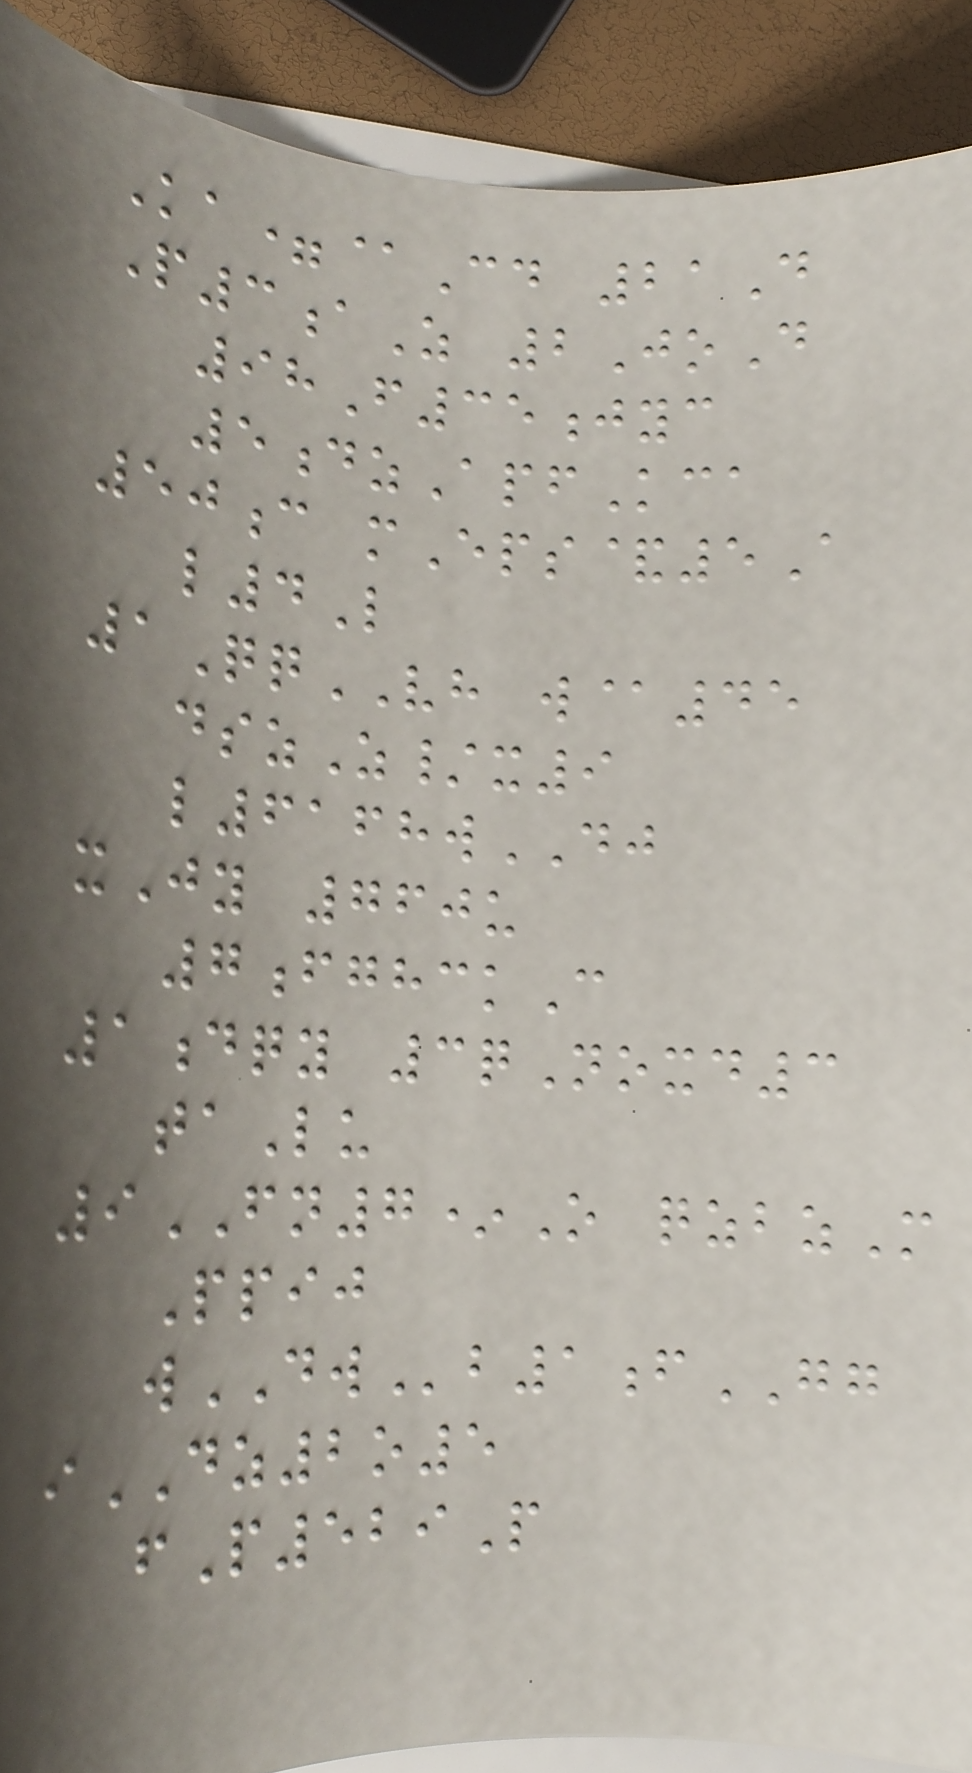Ka=@Cd 21D
P3aZ 2JoD
98F35jyc
5dzApfKca
50c mEps&5A
l4L
1QqVH w@45
dszZ/x9
l6168wDJ
xJy 760u
7fghckC
1dqy 3qNoxd3
taLu
9FN7*O qzbzM
Ppij
wDWb1fGG
iDZ2o5
fP529P
